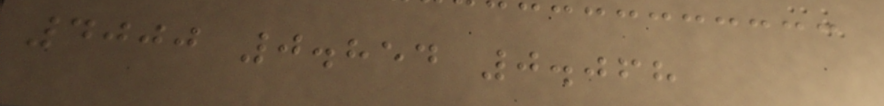4000 0.854 0.068
